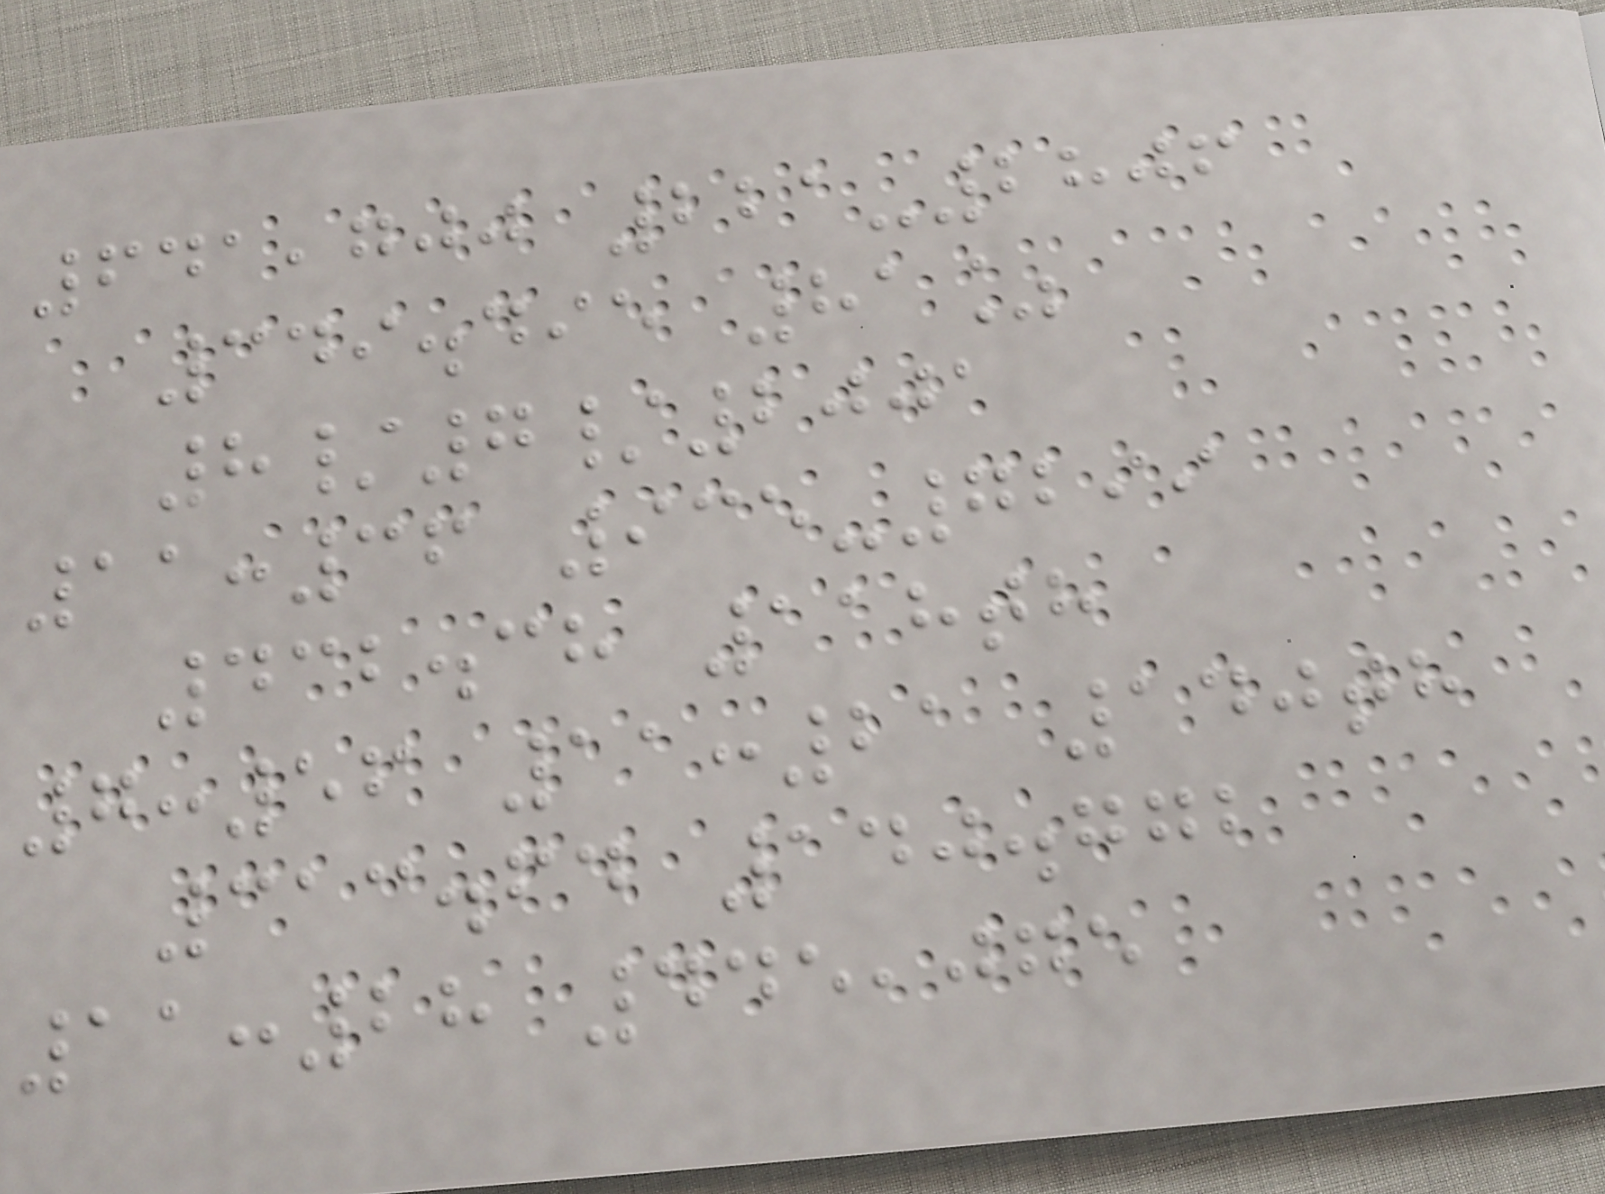641,700 221-2806
349.495 81%
8/7/2001
11:36 935-7299
432.38 118th
7:56 11:21 140th
313.64 140.772
11:28 445,075
